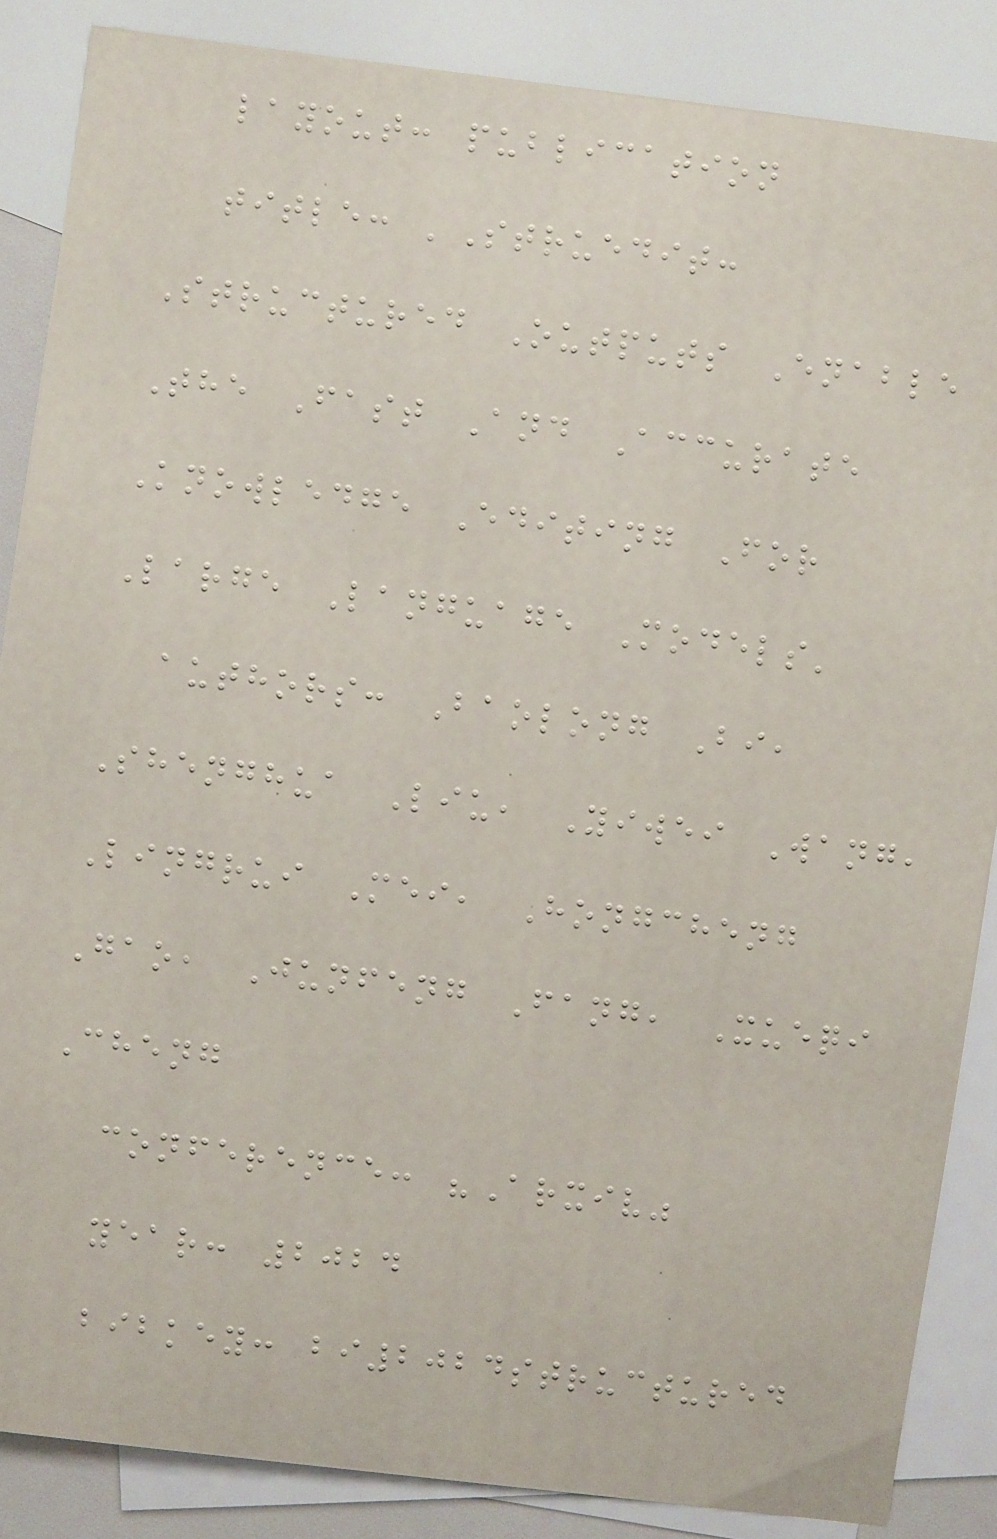layout: publication
title: 'Struedit:
Structured Outputs Enable
The Fast And Accurate
Knowledge Editing For
Large Language Models'
authors: Baolong Bi,
Shenghua Liu, Yiwei Wang,
Lingrui Mei, Hongcheng
Gao, Junfeng Fang, Xueqi
Cheng
conference: "Arxiv"
year: 2024
bibkey: bi2024structured
